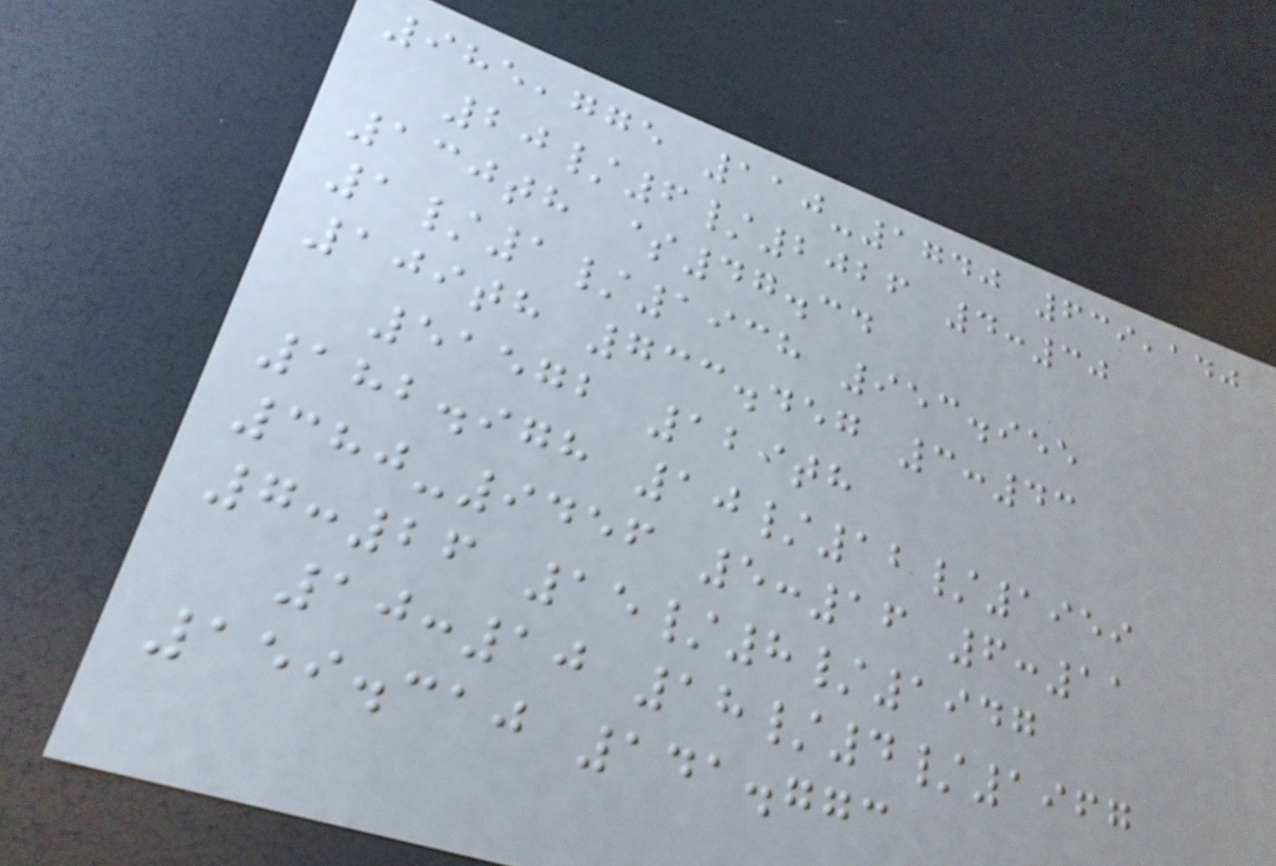985,775 110-1740 639,140
20/6/2026 4:30
130th $47.34
1/1/1938 953.955
109th 733.457 3:43
51572 129th
182.978 10/12/1959
380-9456 5:16 6:11
7:26 15/8/1947
10:10 18/4/1967
159.310 141.773
